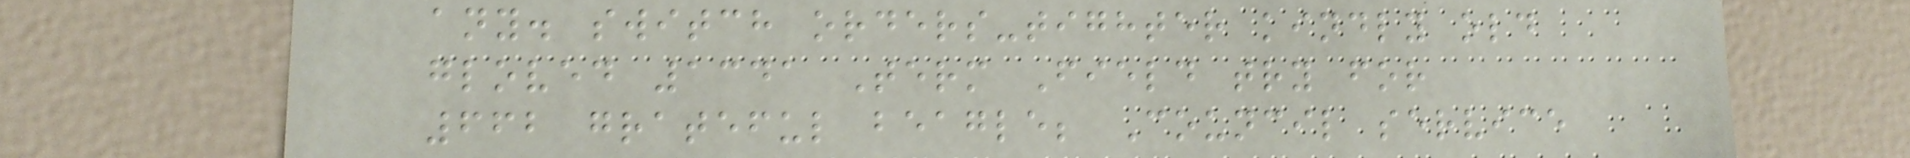any. switch orders-tighter kindly old
gloved 1341 Term Field try for
662 grateful beagle; Council service
